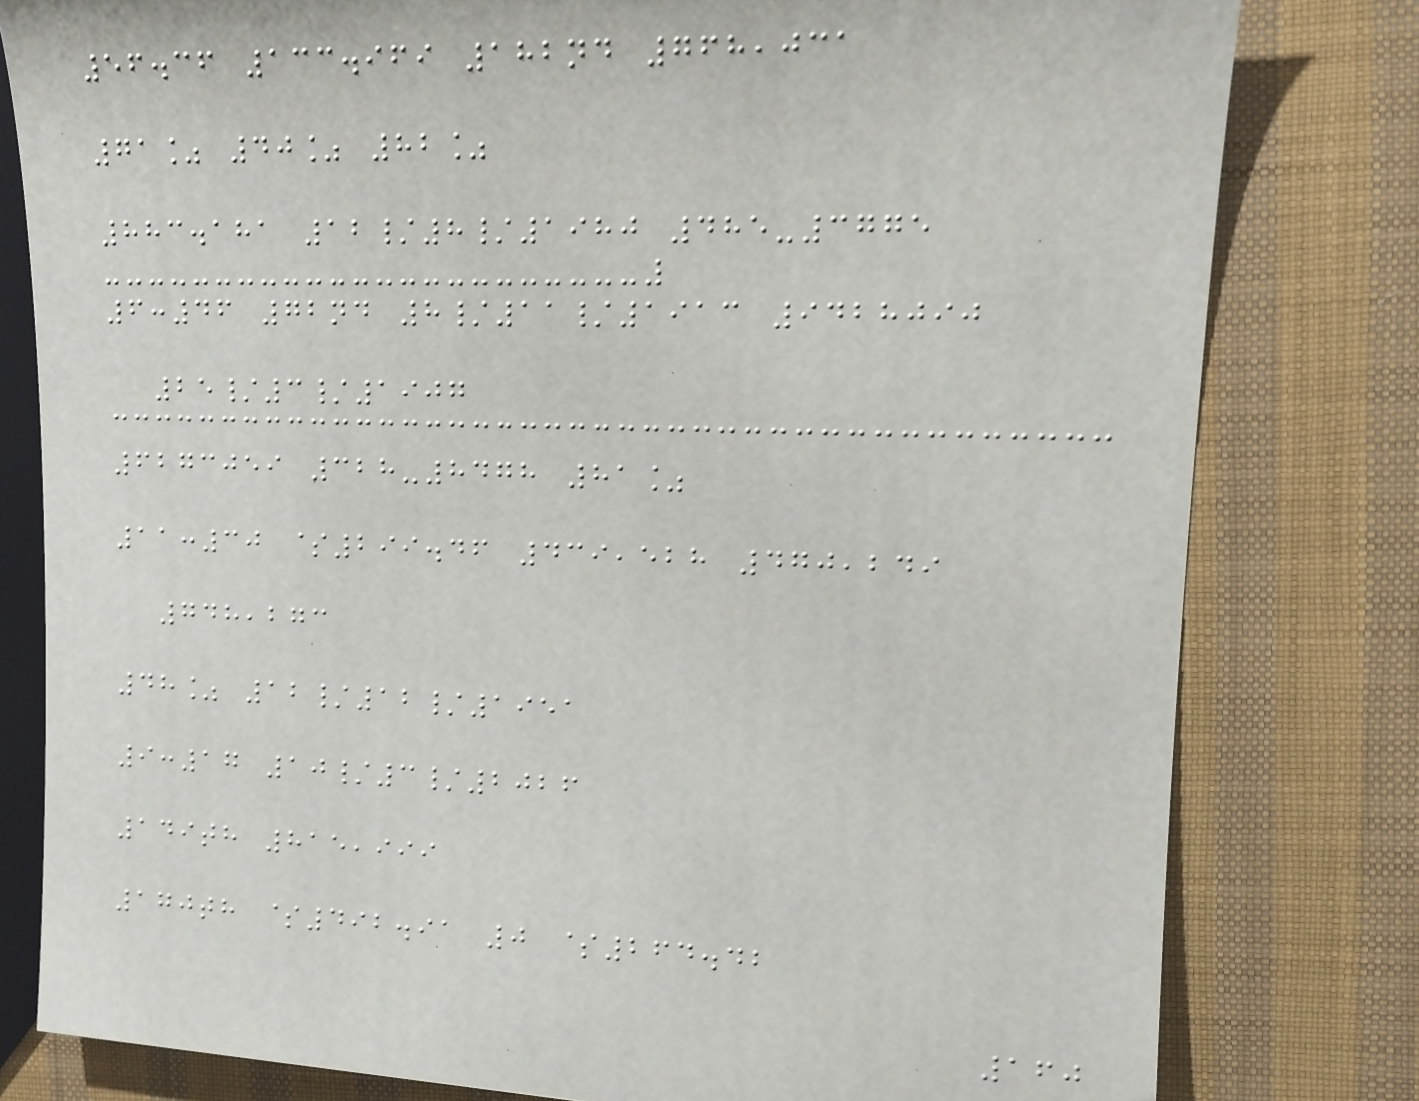56.36 133.969 182nd 768,031
71% 40% 82%
883.181 12/8/1980 485-3775
6:46 72nd 8/11/1913 9428090
25/3/1907
6273059 328-8478 81%
11:30 $299.46 439,528 470,249
748,273
48% 12/12/1951
9:17 10/3/2026
149th 815,999
170th $492.91 0 $264.42
160
